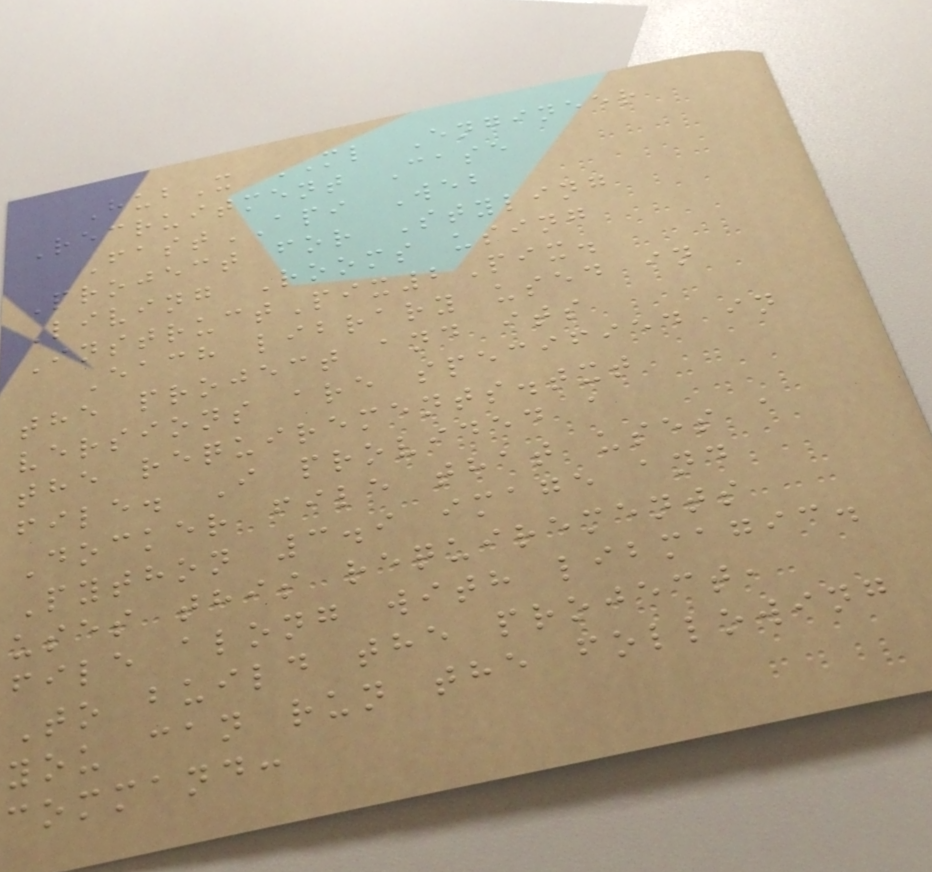HubX ML Engineer
Recruitment Case
FastAPI Web
Project for Styling
Living Rooms using
InstructPix2Pix.
Each library used in
the project and its
versions are specified in
the requirements.txt
file. I provided a
Docker file that uses a
Python 3.9 image and
uses this requirements
file along with libmagic.
To build the project,
you can run the following
command:
